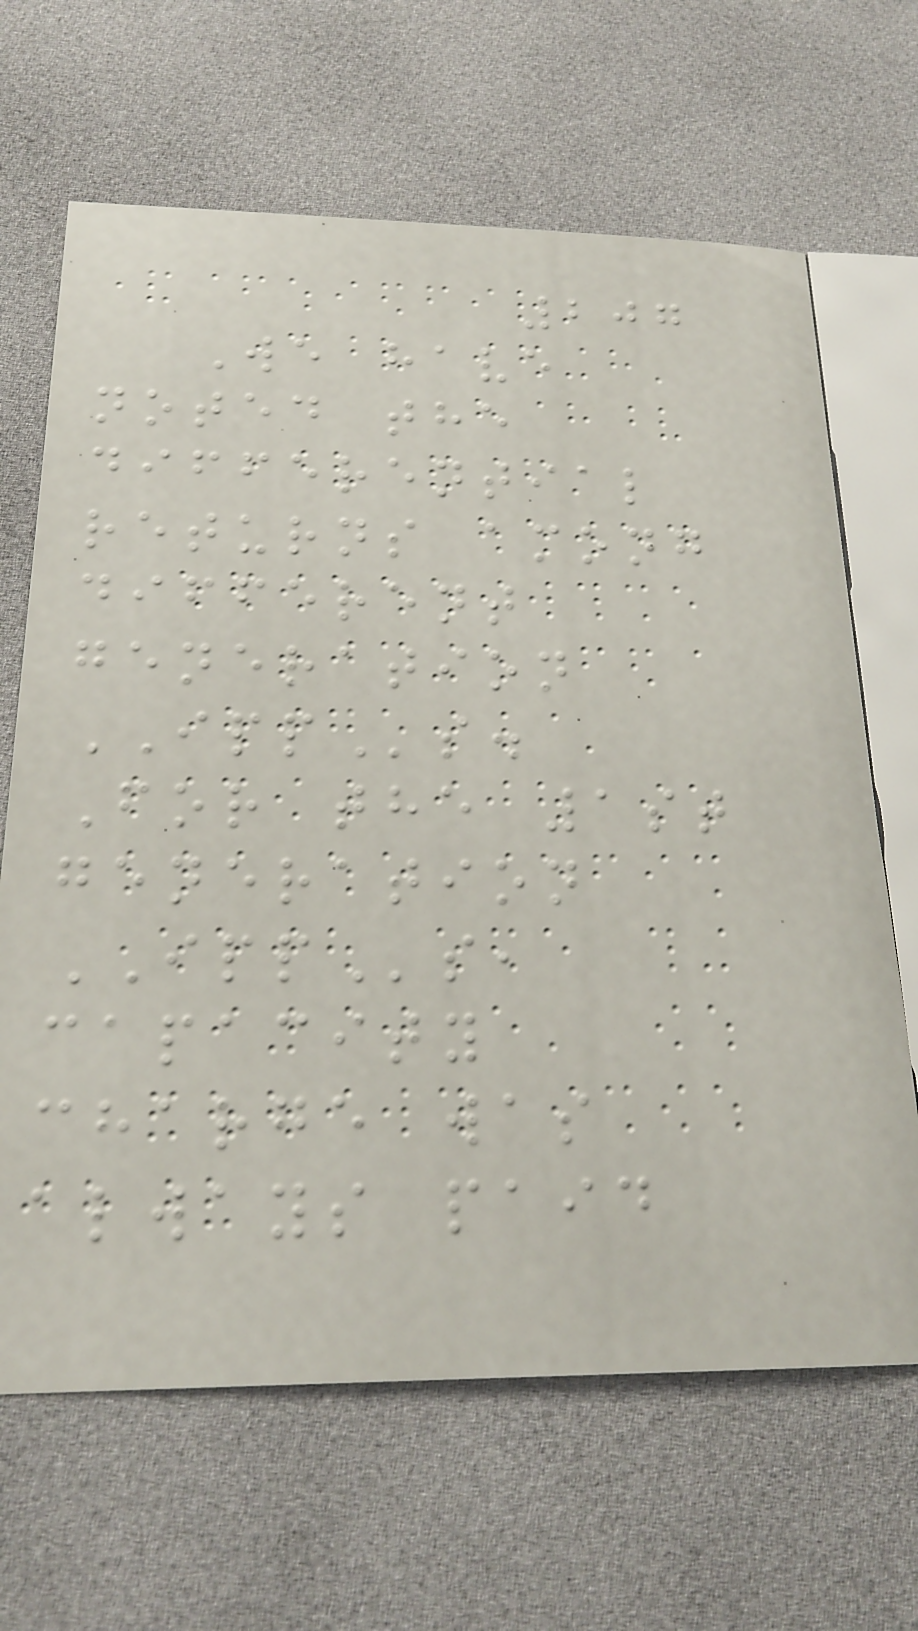207
We have
noted the
differential
returns among
different
generation
IPPs.
For the 1st
generation
IPPs,
capacity
charge was
always paid
